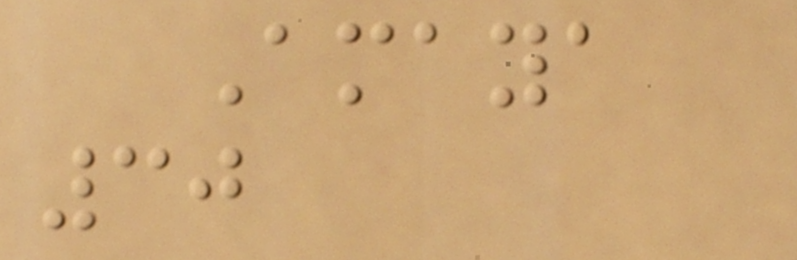Amaya
30
